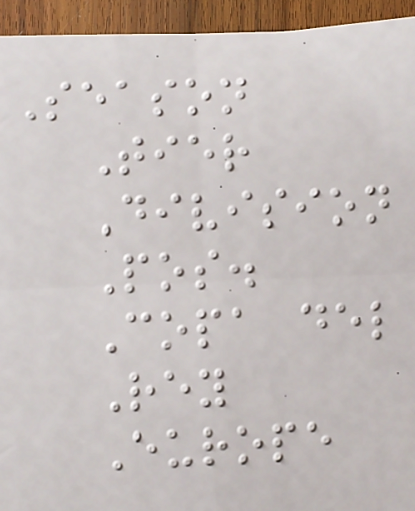Season
Tier
Division
Pos.
Copa del
Rey
Europe
